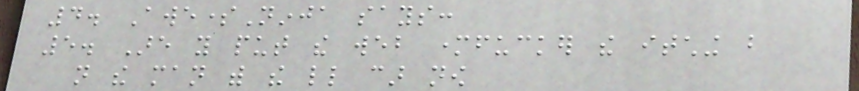4. AwesomeNinja says:
5. Are you put the web motherfucker the itching but
not the man with the little car now
